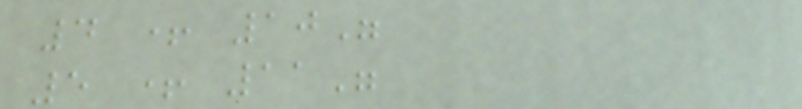4 + 10"
5 + 11"
